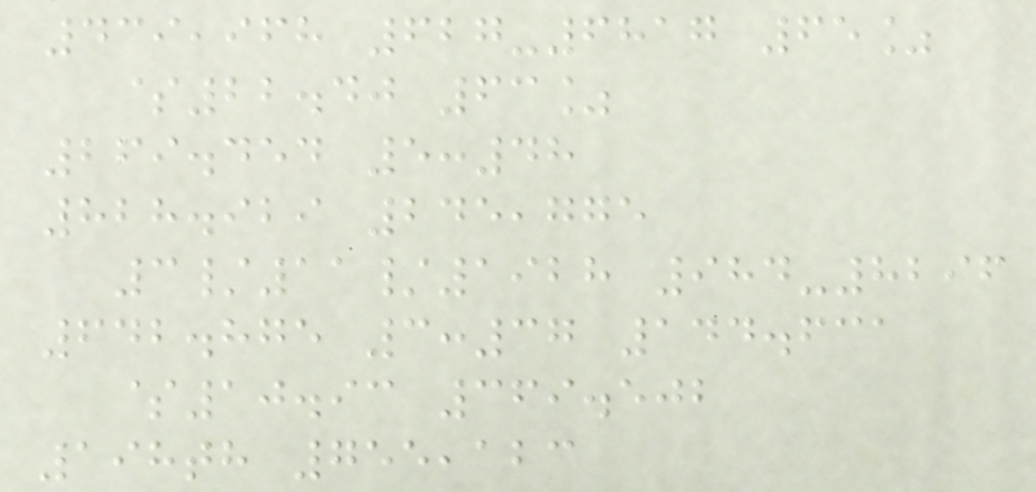439,968 627-6817 65%
$22.40 63%
269.454 5:48
828.929 245,775
3/11/1928 984-8296
642.875 3:37 144.631
$10.93 369.502
198th 755,123
